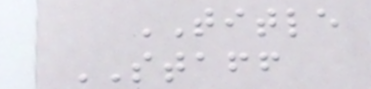TITLE
STAFF
